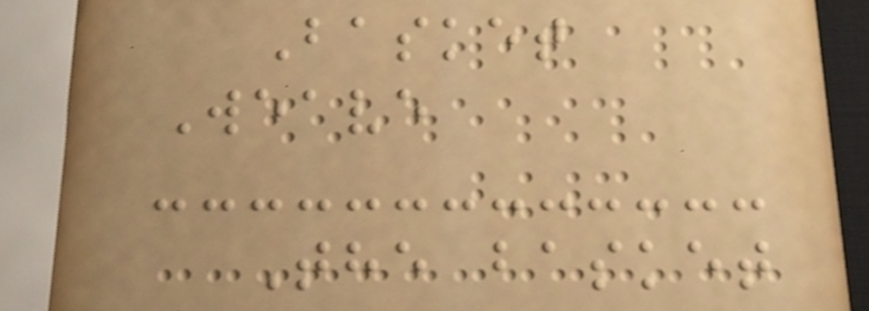Basket
Weave
The basket
